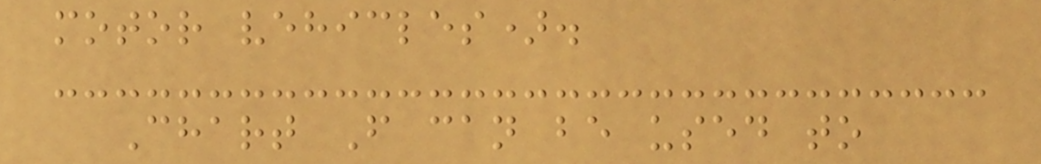motor vehicles).
Chart F can be used to
